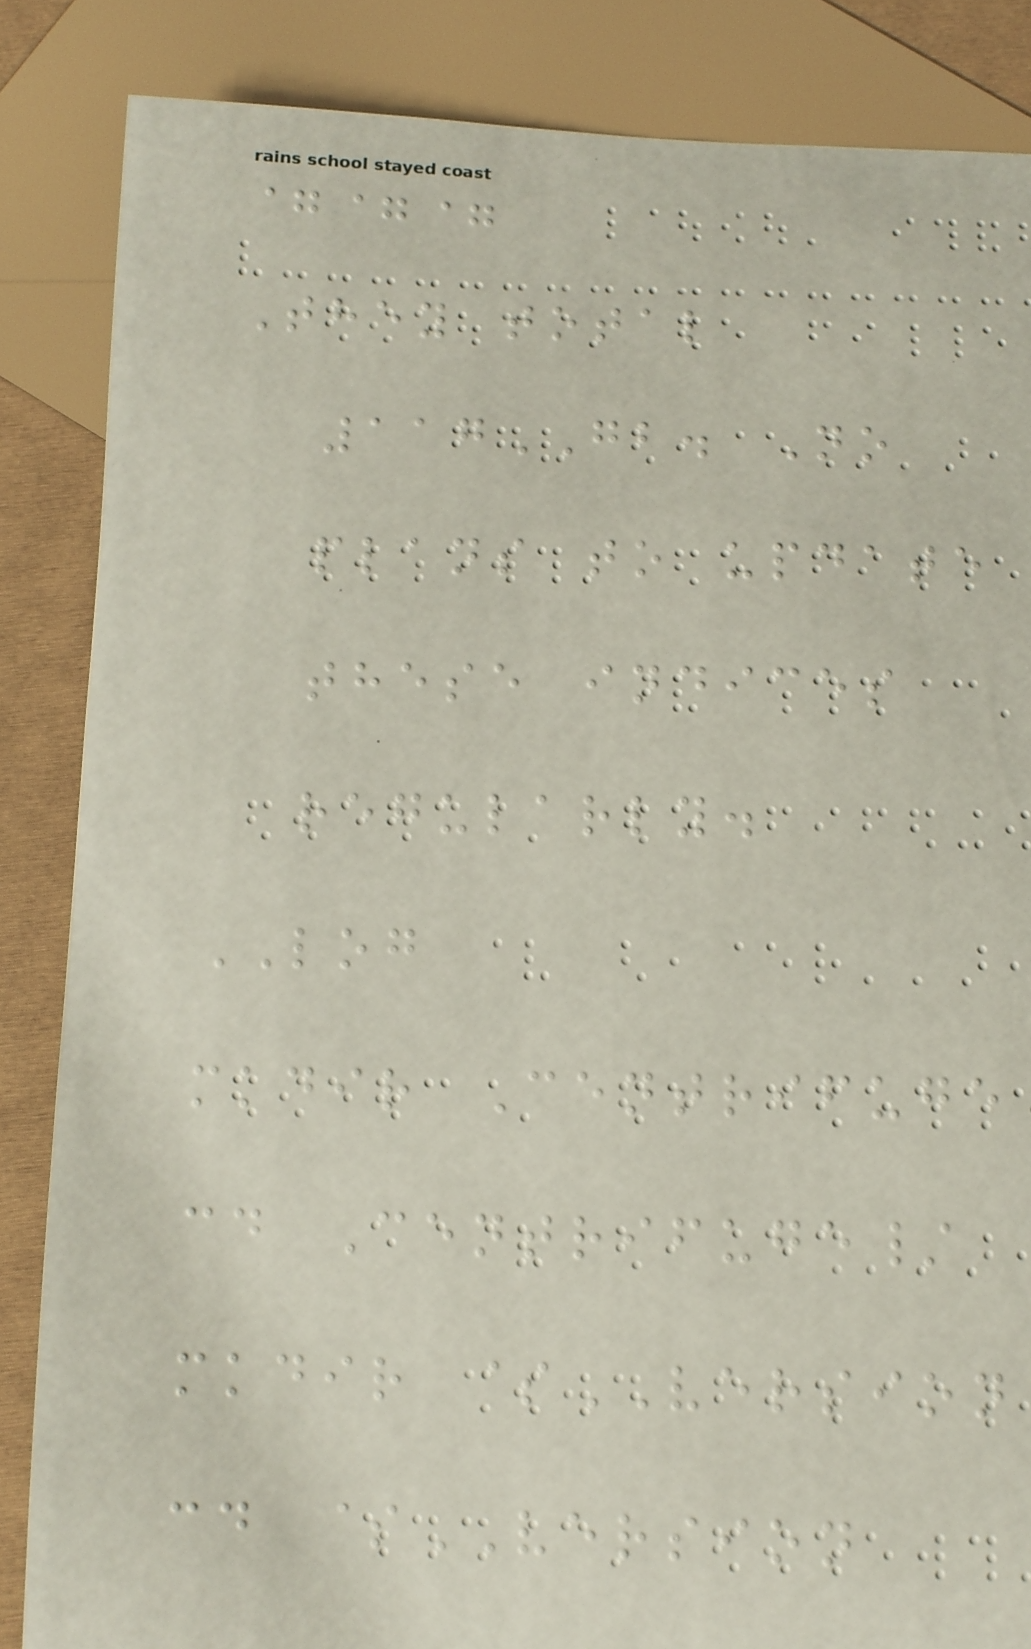===
They total
117GB. No
plans to update
these indices
regularly.
LOG
mkdir Centrifuge
cd Centrifuge/
mkdir $VERSION
cd $VERSION
